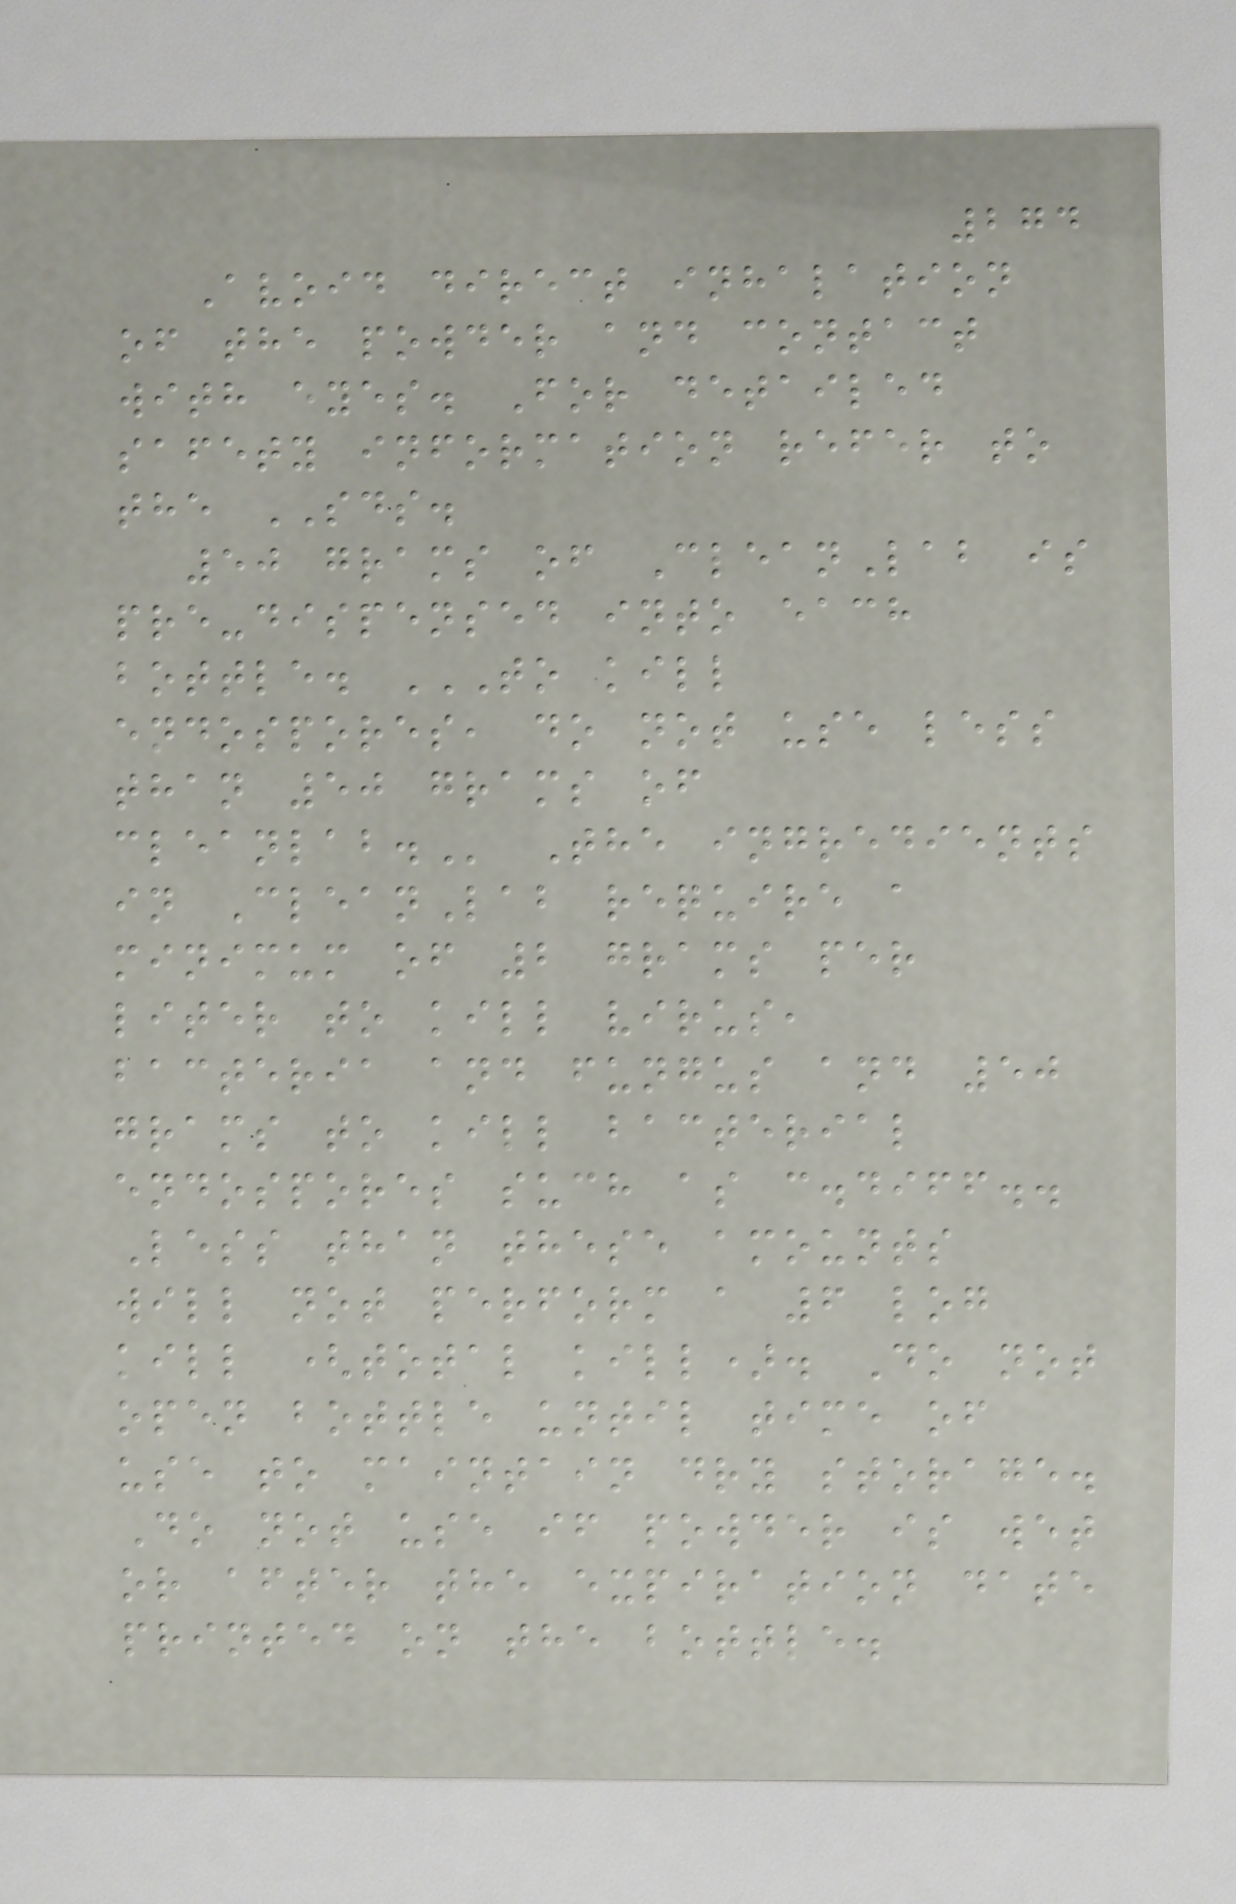274
Avoid direct inhalation
of the powder and contact
with eyes. For detailed
safety information refer to
the SDS.
50 grams of CleanLab is
pre-dispensed into each
bottle. TO KILL
ENDOSPORES, DO NOT USE LESS
THAN 50 GRAMS OF
CLEANLAB. The ingredients
in CleanLab require a
minimum of 2 grams per
liter to kill virus,
bacteria and fungus and 50
grams to kill bacterial
endospores such as c.diff..
Less than these amounts
will not perform a 6 log
kill (total kill). Do not
open bottle until time of
use to maintain dry storage.
Do not use if powder is wet
or after the expiration date
printed on the bottle.
